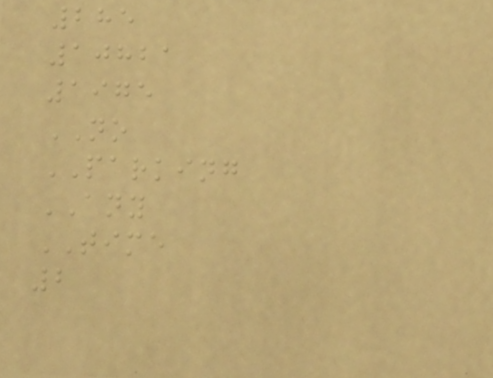285
10821
1975
NO
PARKING
ANY
TIME
2
